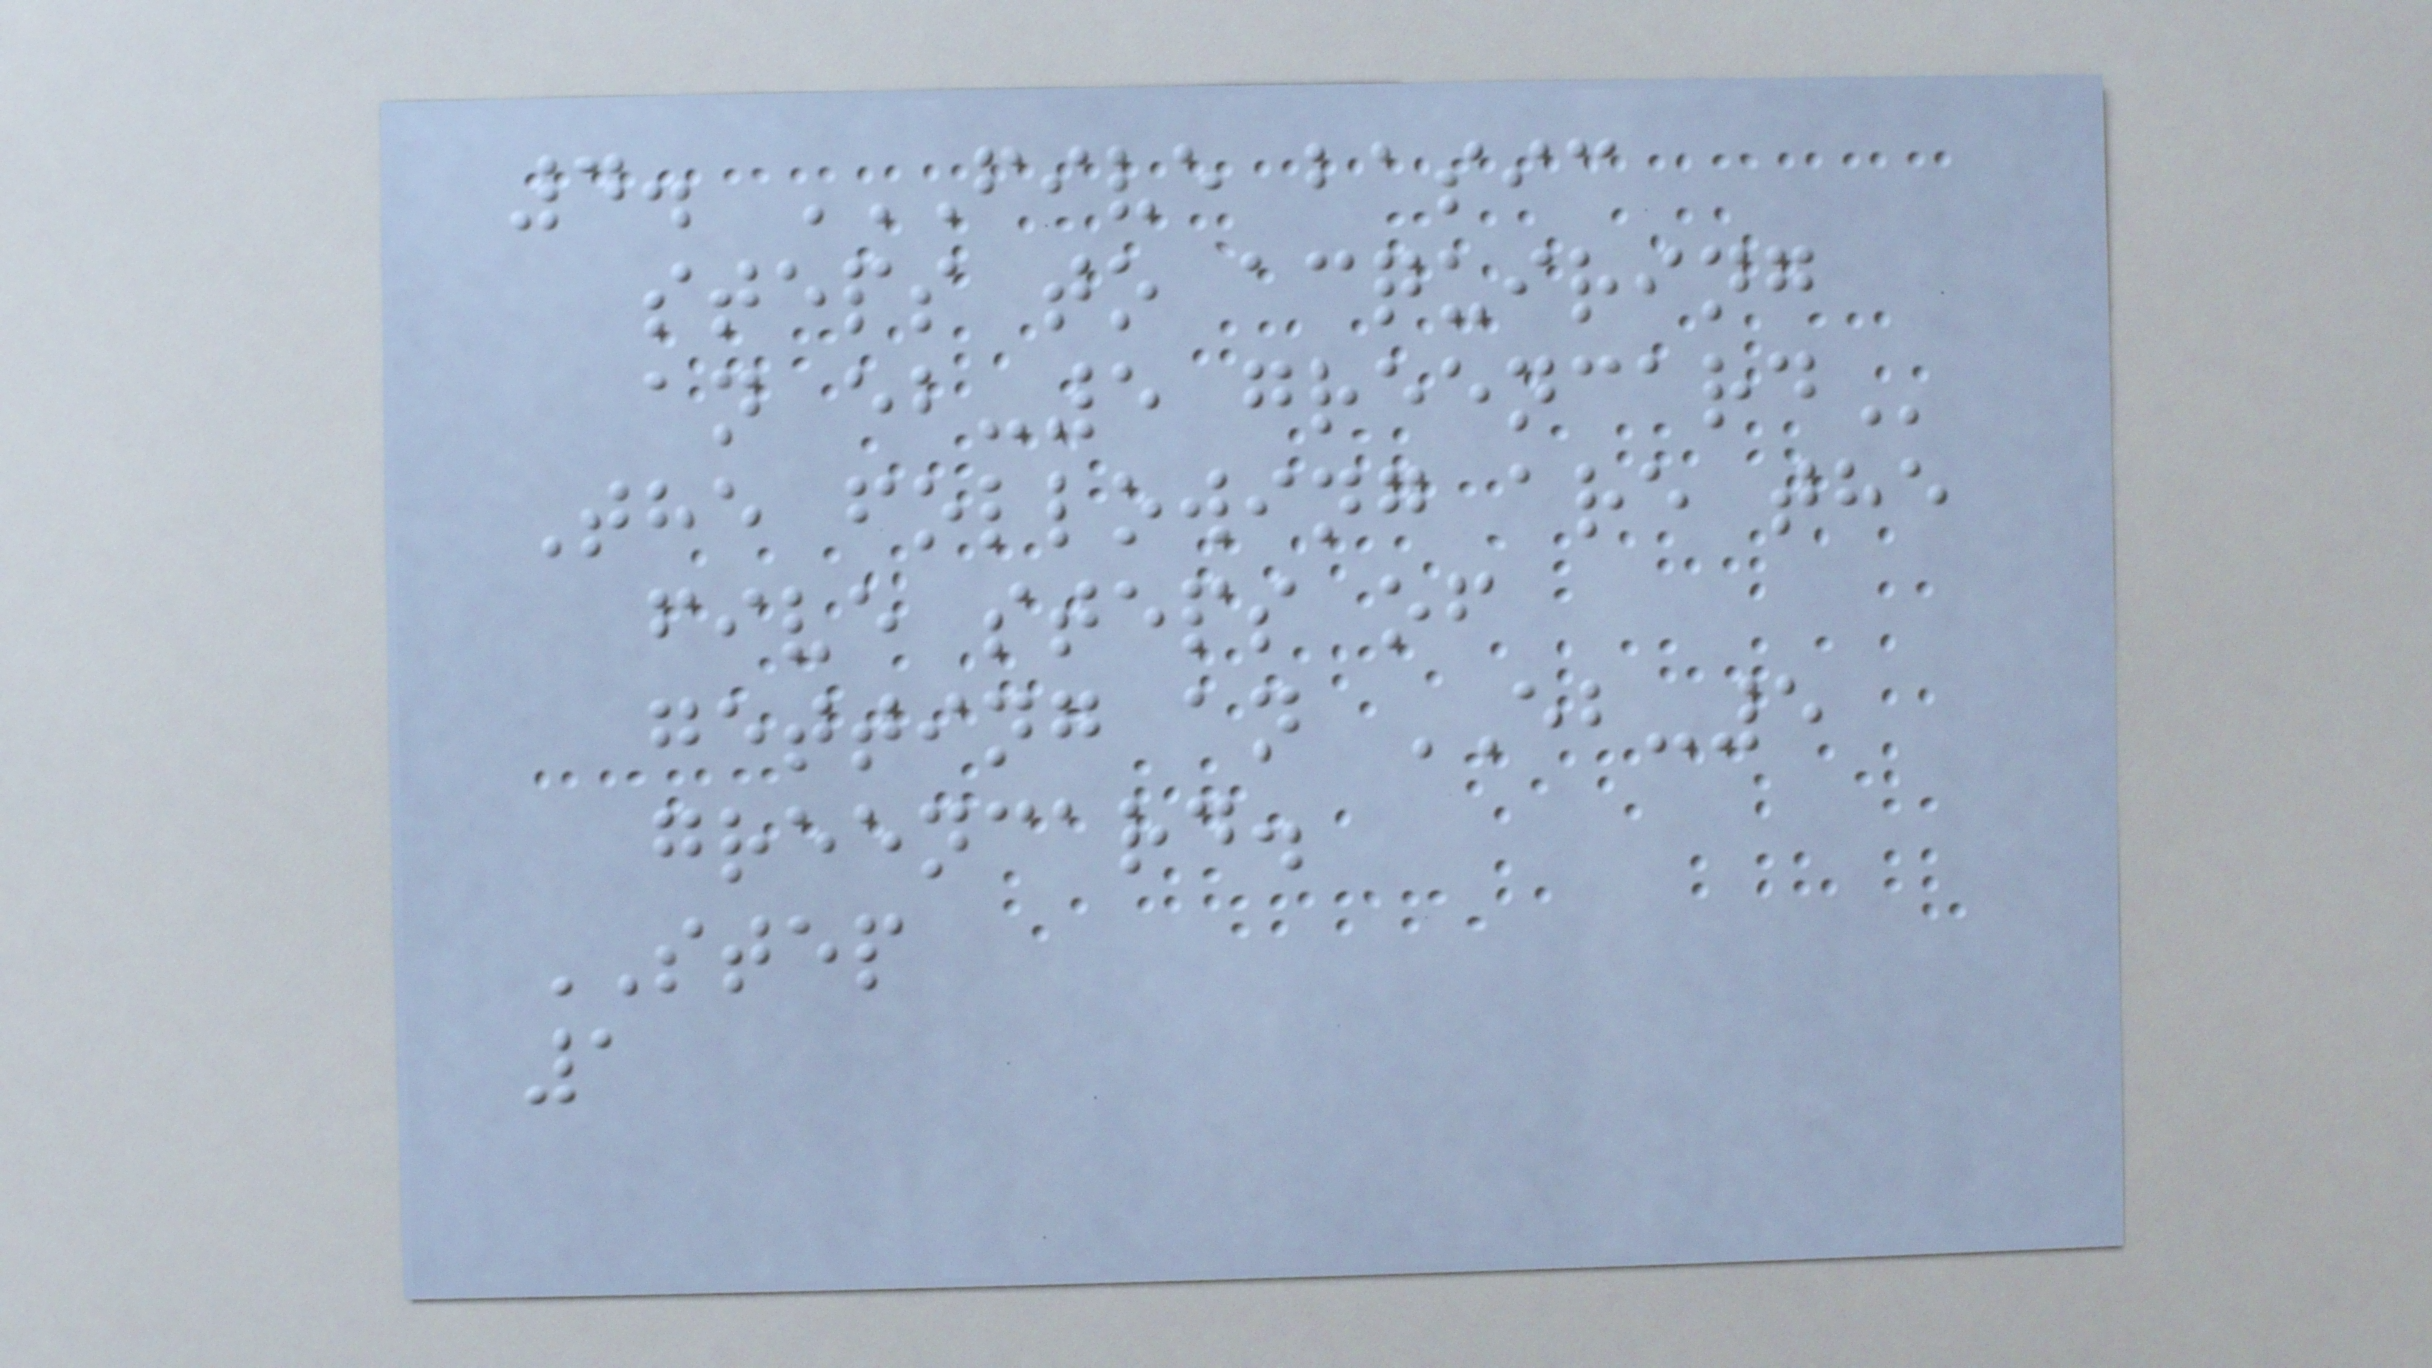4. FIVE BASIC
STEPS TO ACQUIRING
AN EB-5 GREENCARD
The following are the
five steps of
getting an EB-5
greencard.
STEP
1
